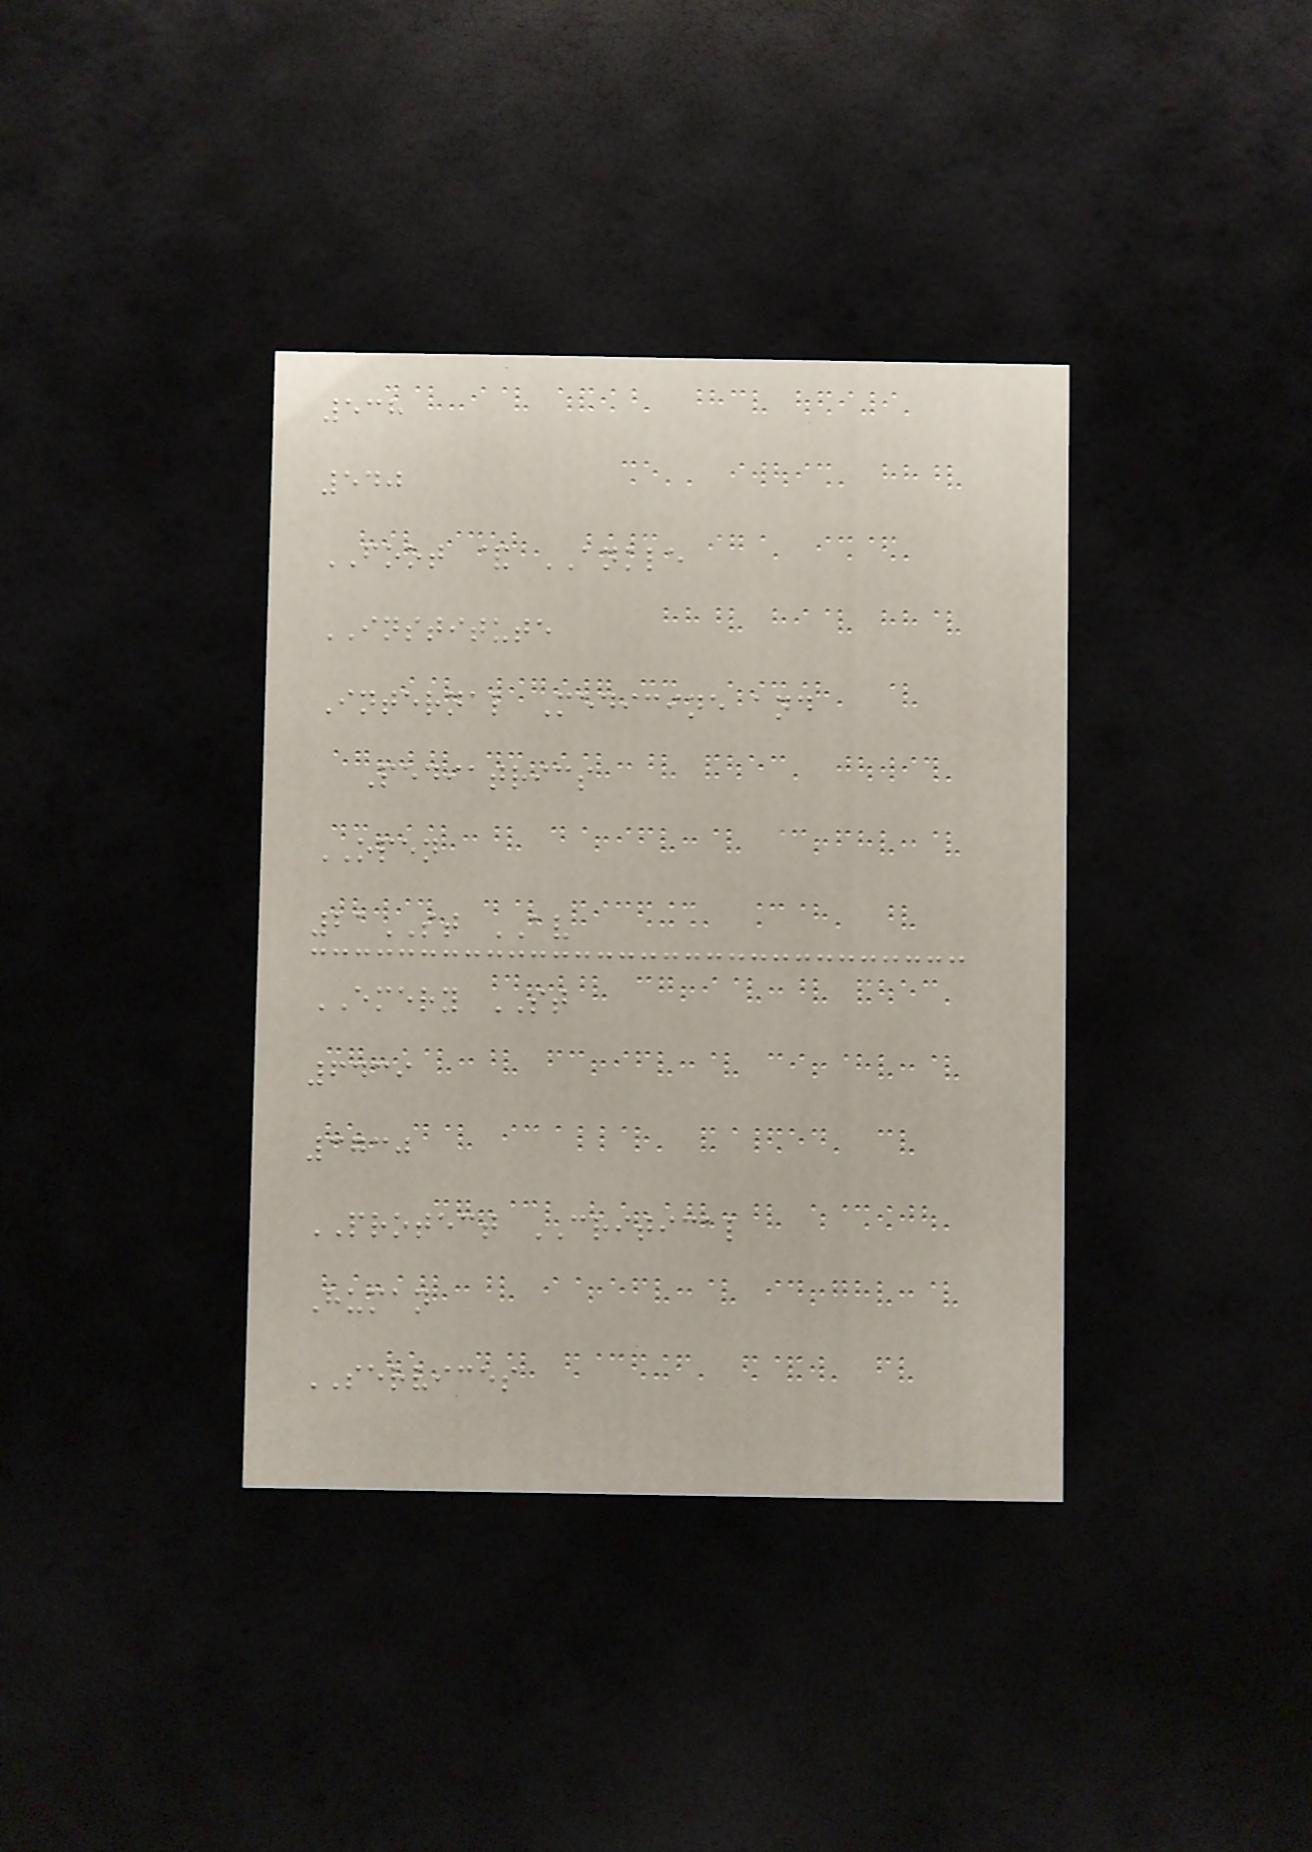538
540
FOOT & ANKLE
INSTITUTE
Internal Medicine and
Pediatrics
OPEN
21ST AV
EMERY ST
6439
3730
PROTECT CRITICAL
Human
SERVICES
